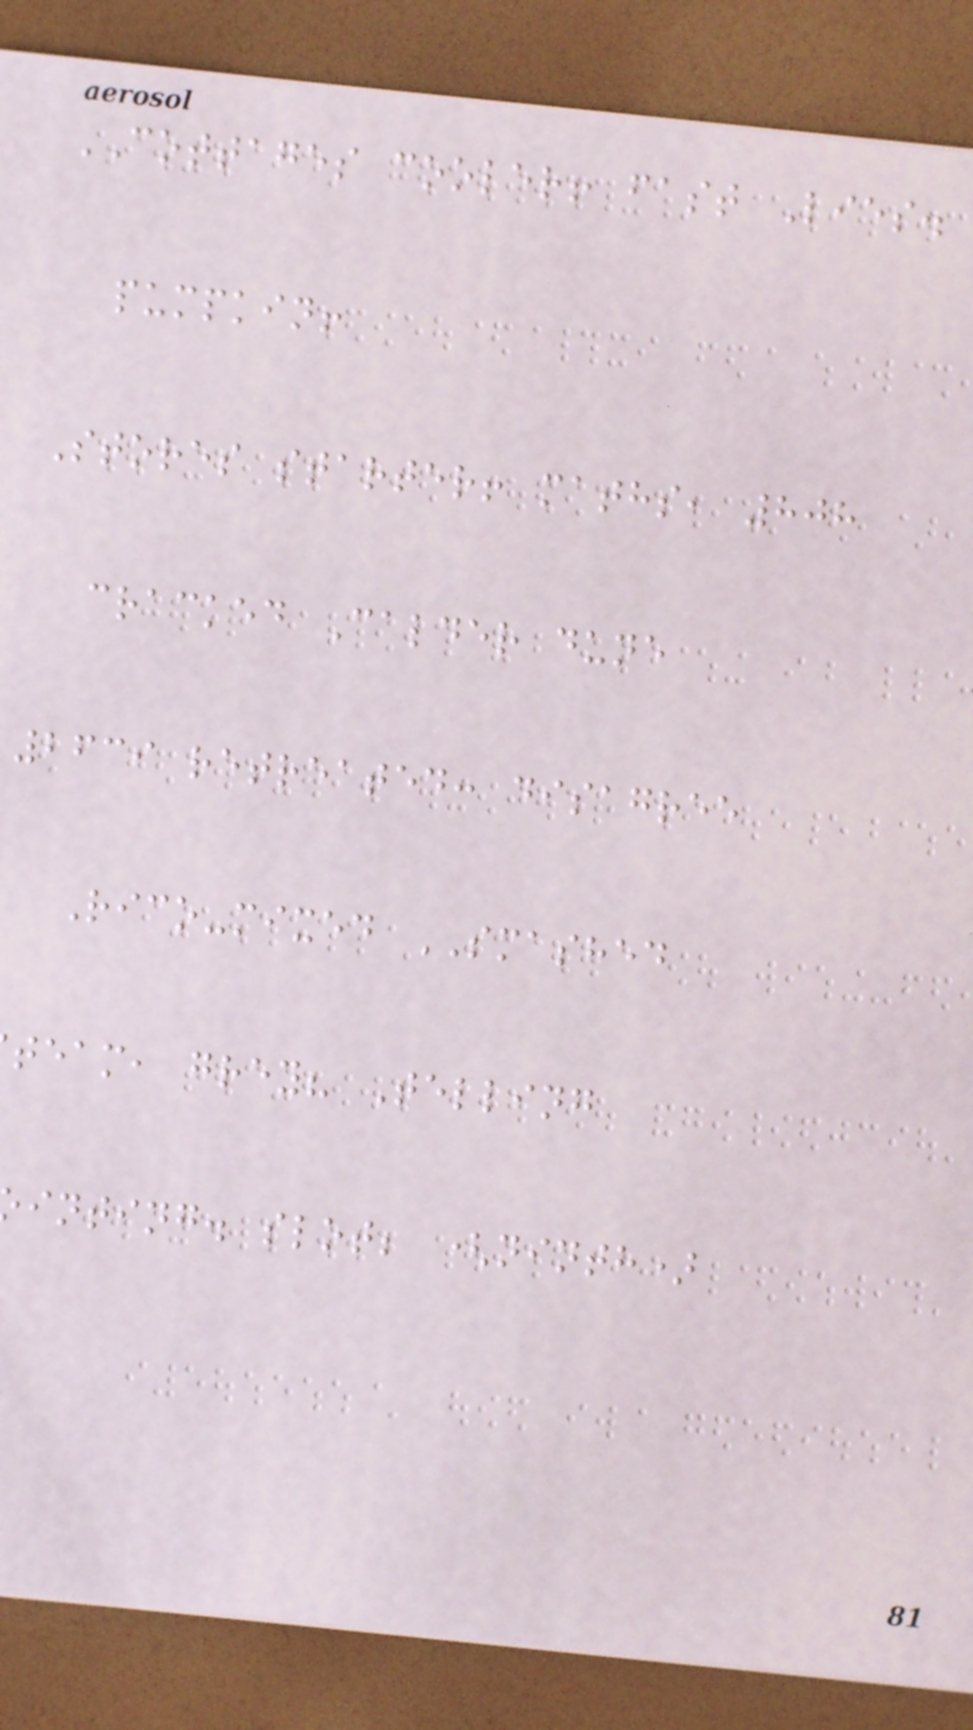COTTAGES cooler! fast Lies.
pumpkin!
Stores starter! maths, 808
cracked Calder dune
2639 retreated: disagree
Rico-mixed SMASHED
team, grey? Telling
inting. slot; (ninth)
